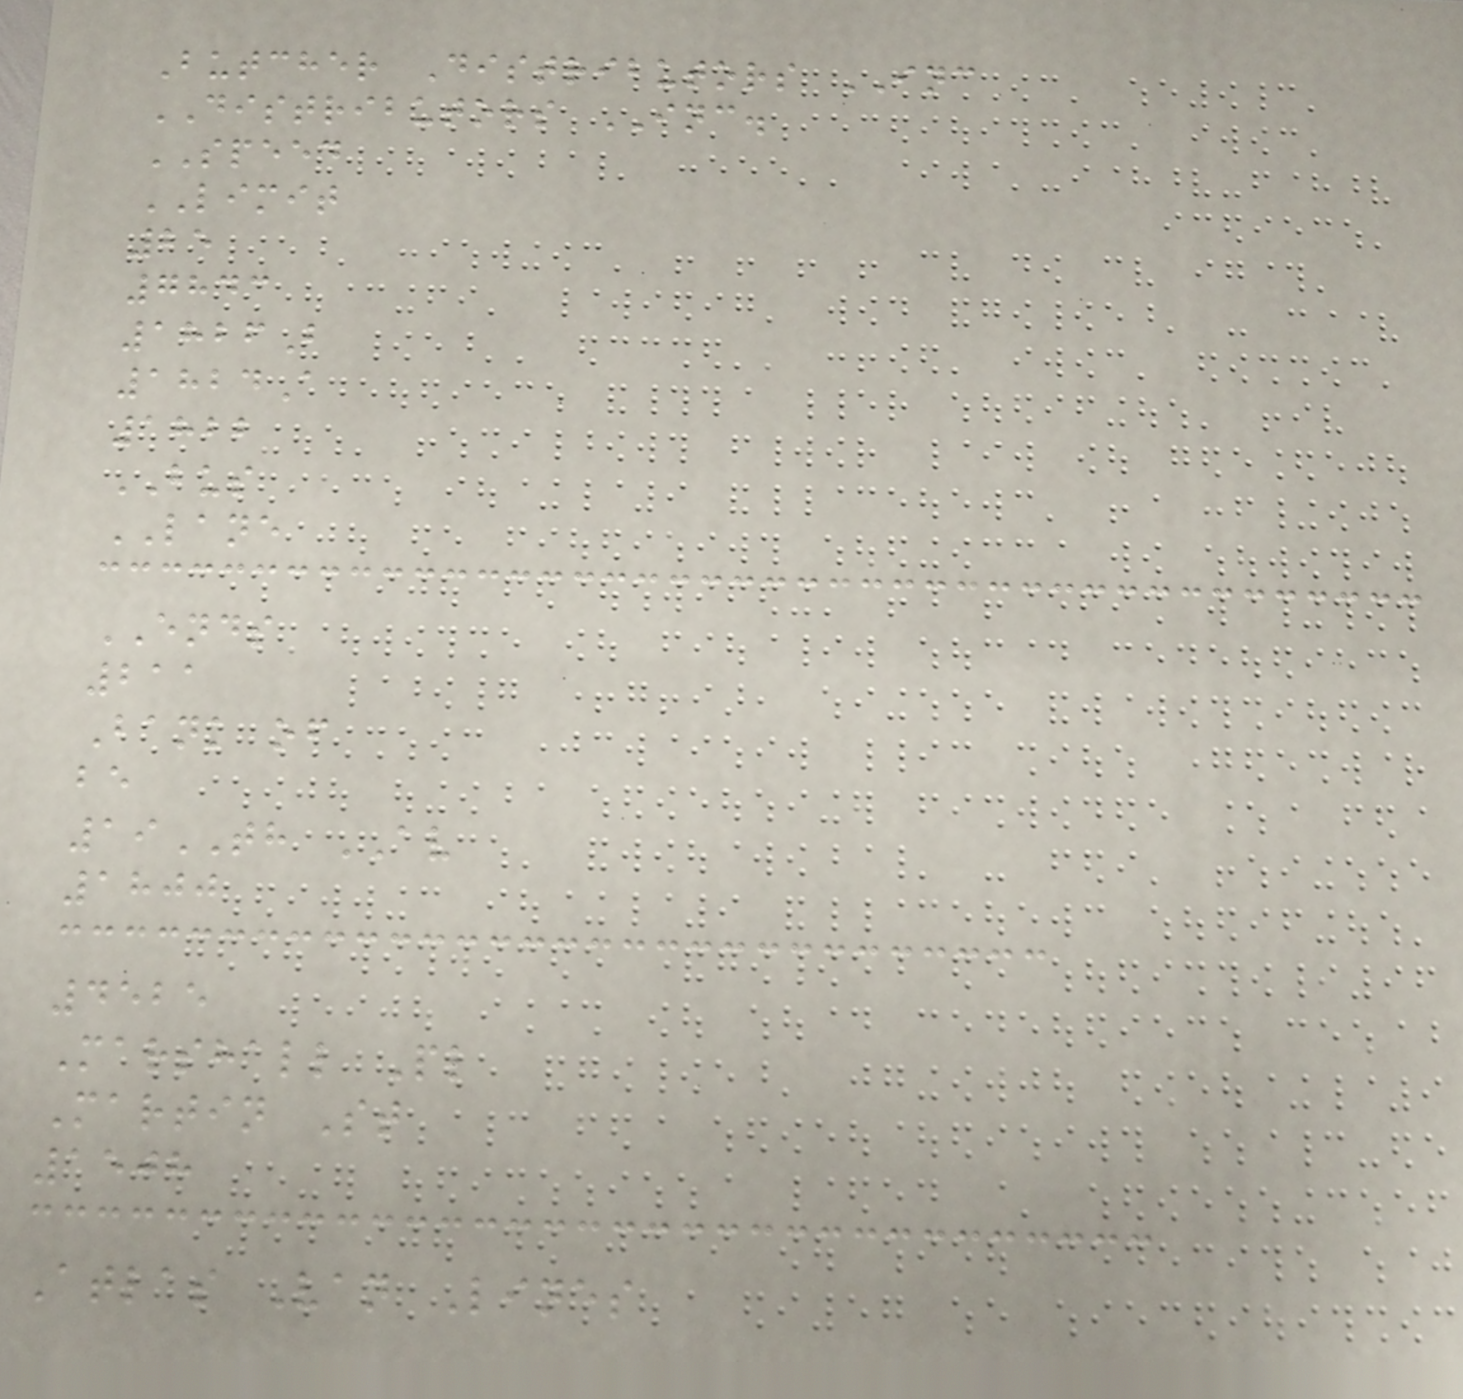Butcher Distributors INC
DISTRIBUTORS INC.
SPEED
LIMIT
25
7843
1826B
1824A
1822
BUS
LANE
ENDS
211
Bank of
be
19TH AV
1800
4525
Marshall Pl
Martin St
1508
Atlas Van Lines
